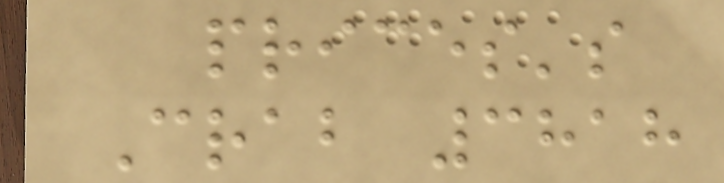prices's
Crab 3818
